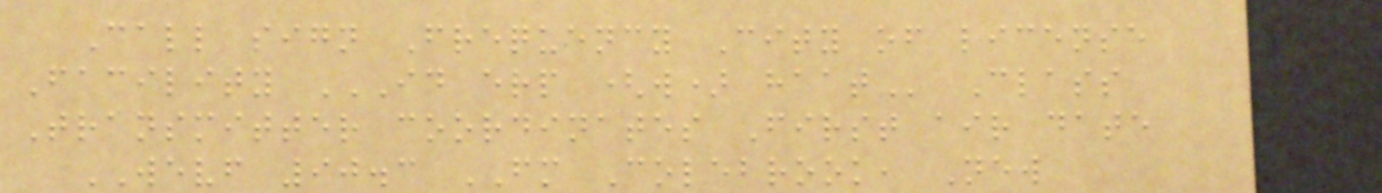Call sign Frequency City of license
Facility ID ERP (W) HAAT Class
Transmitter coordinates First air date
WEVF 90.3 FM Colebrook, New
